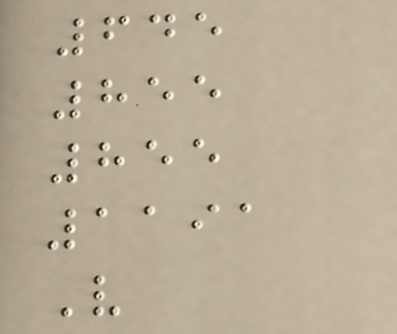645
855
855
1191
V
